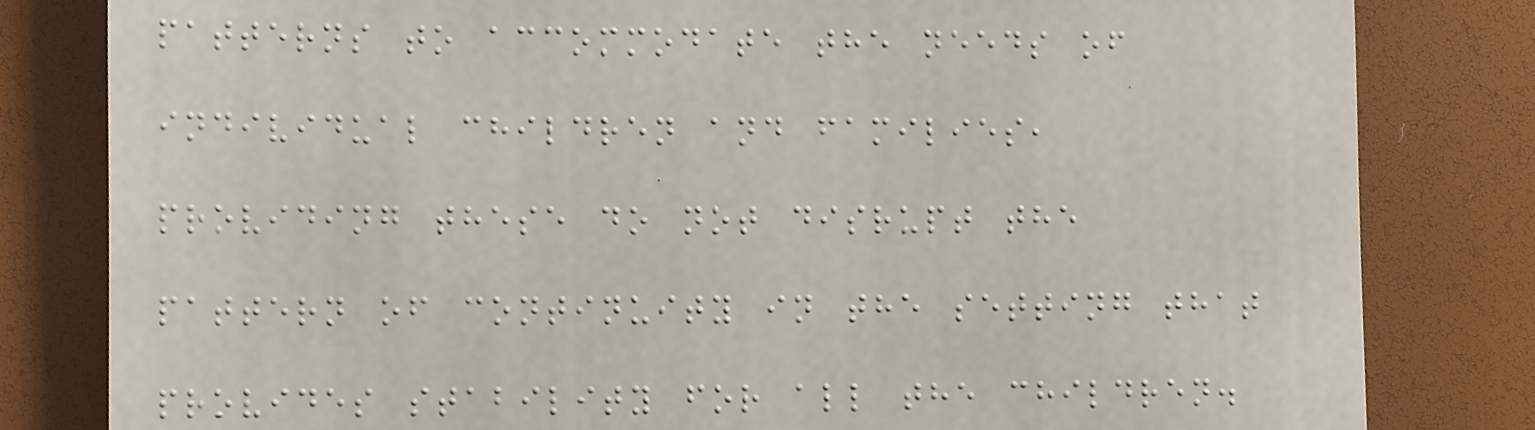patterns to accommodate the needs of
individual children and families,
providing these do not disrupt the
pattern of continuity in the setting that
provides stability for all the children.
